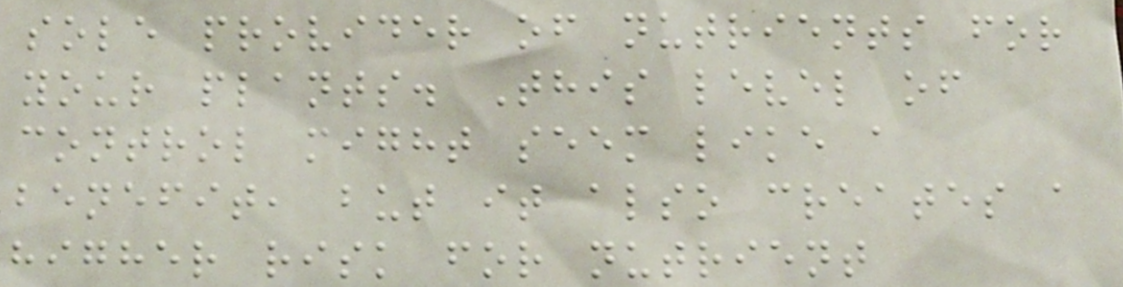sole provider of nutrients for
your plants. This level of
control might seem like a
benefit, but it also creates a
higher risk for nutrient
